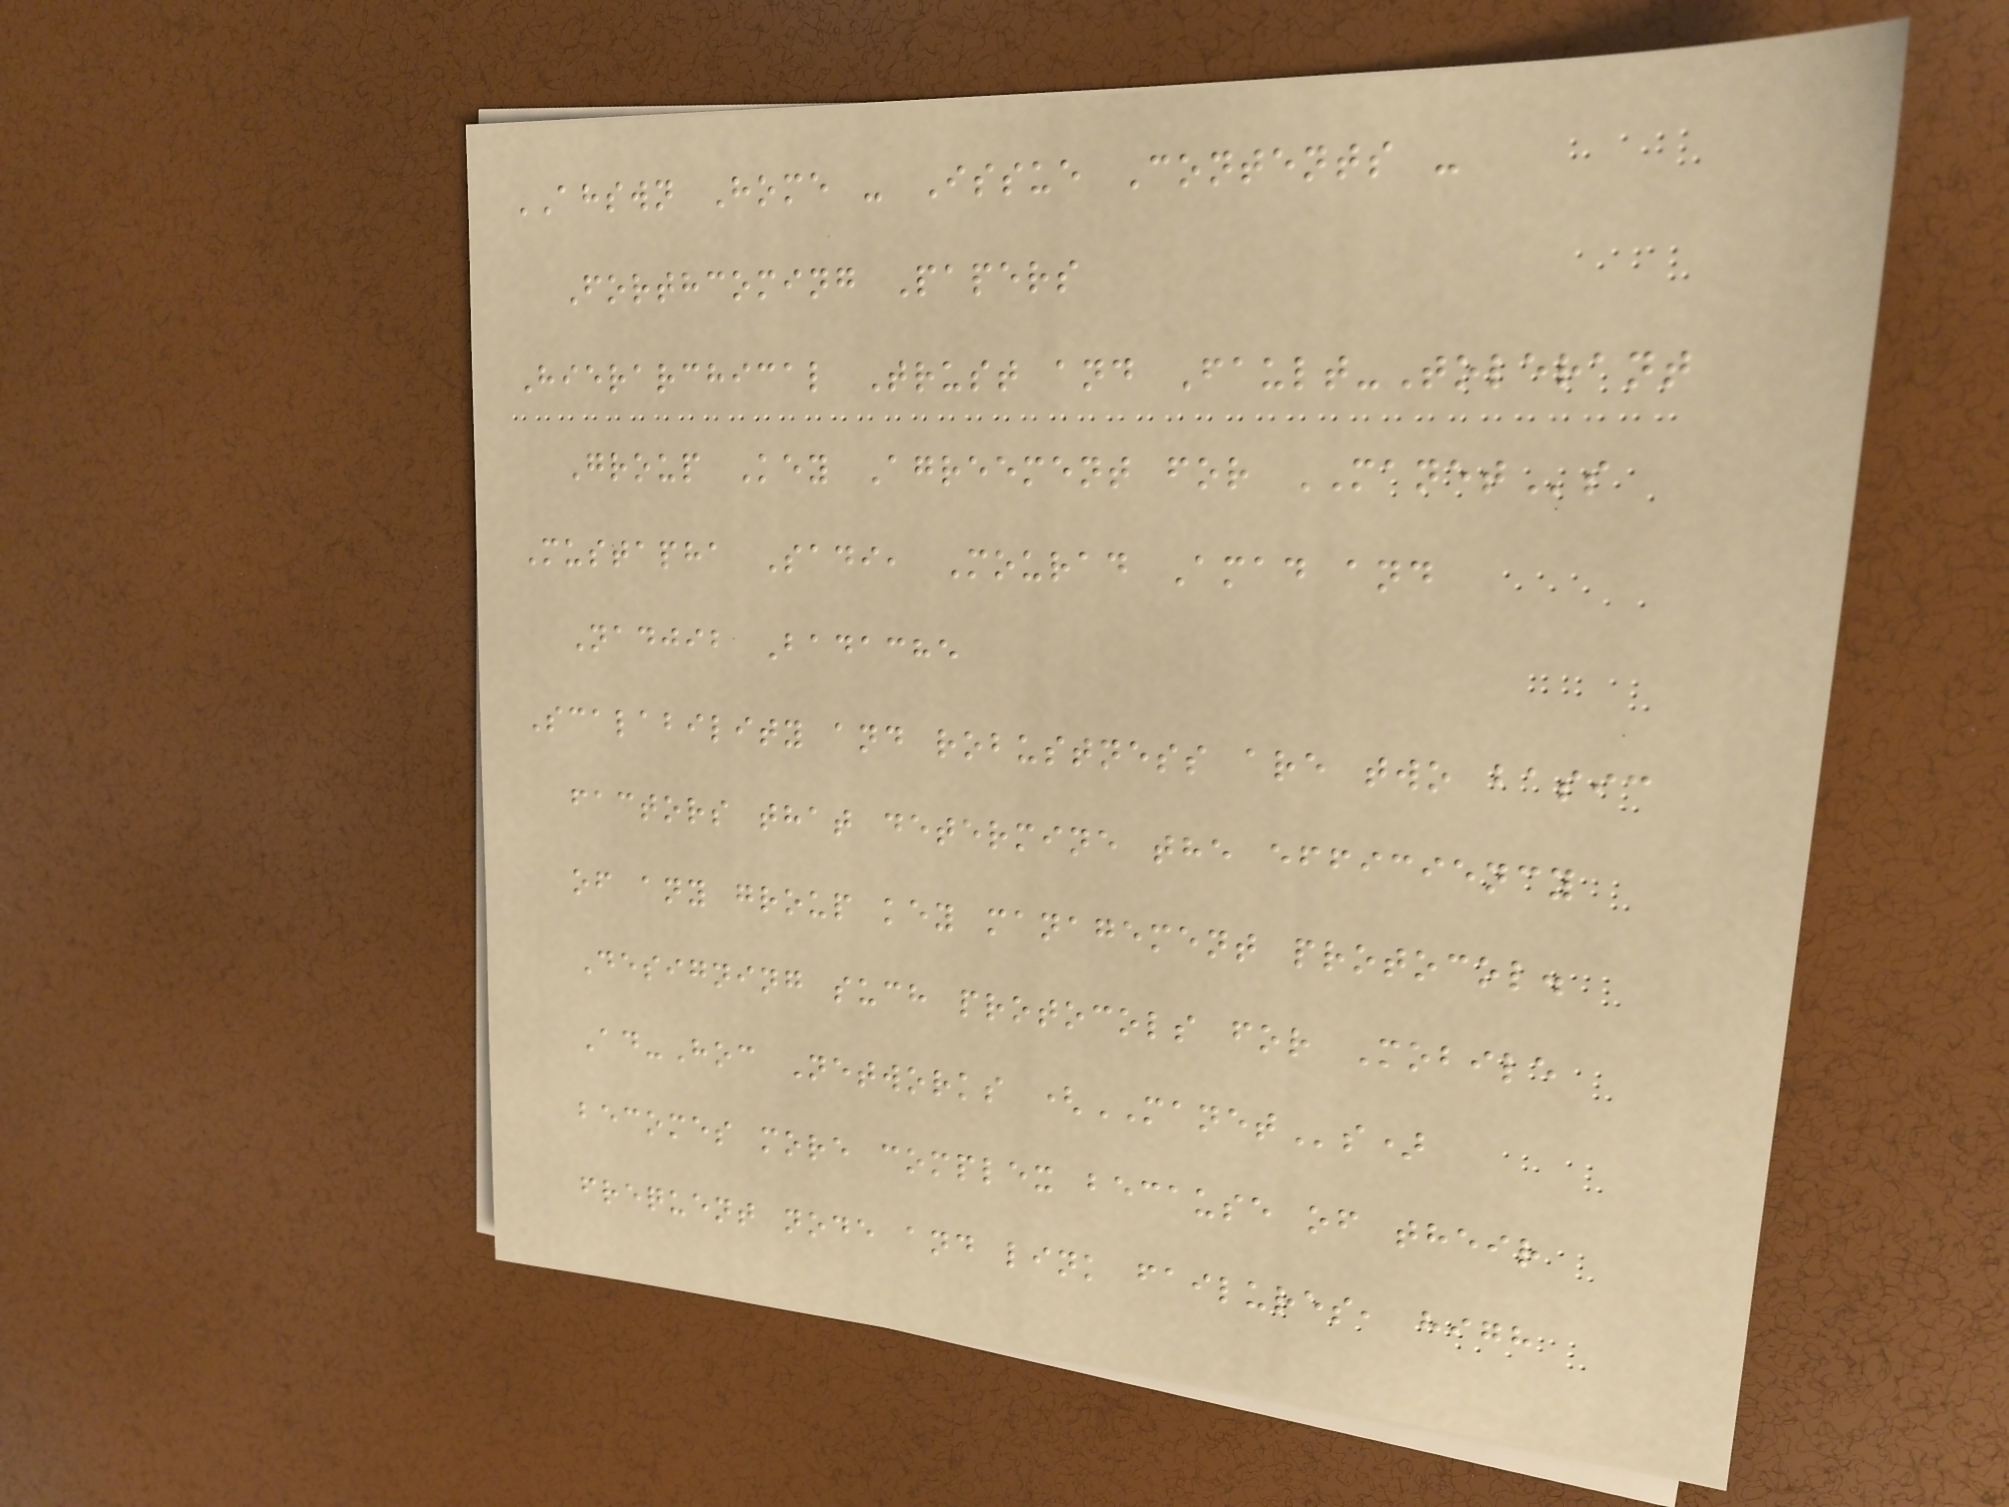AHSWN Home - Issue Contents -
Forthcoming Papers
Hierarchical Trust and Fault-Tolerant
Group Key Agreement for MANETs
Mustapha Sadi, Mourad Amad and
Nadjib Badache
Scalability and robustness are two basic
factors that determine the efficiency
of any group key management protocol.
Designing such protocols for Mobile
Ad-Hoc Networks (MANETs)
becomes more complex because of their
frequent node and link failures, high
